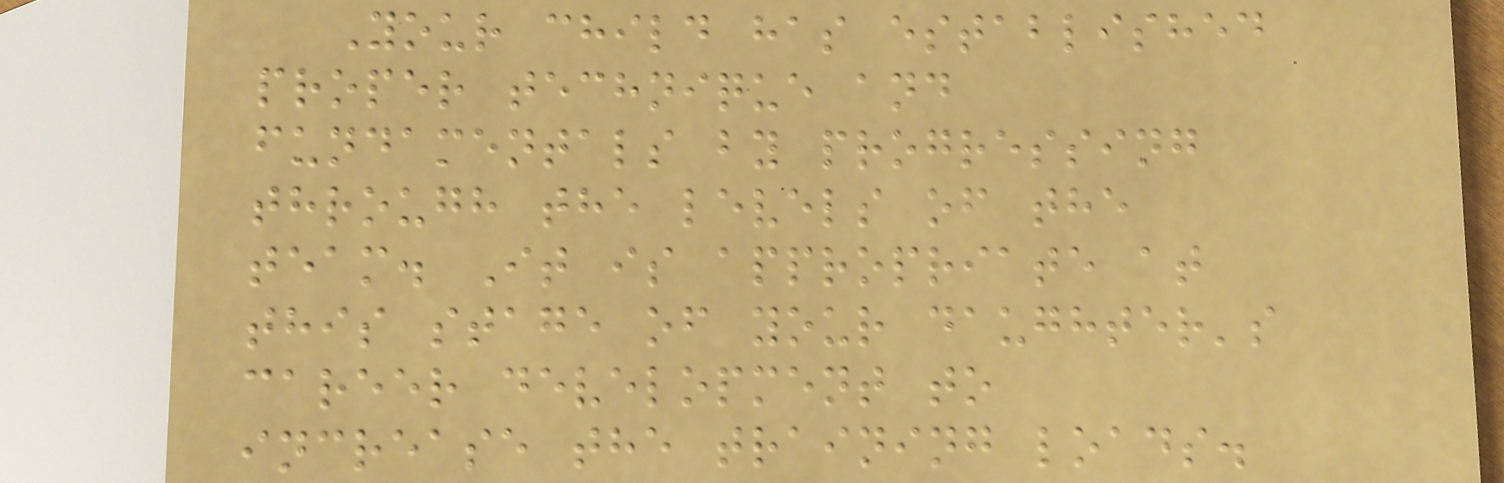Your child has established
proper technique and
fundamentals by progressing
through the levels of the
team. It is appropriate at
this stage of your daughter's
career development to
increase the training loads.
